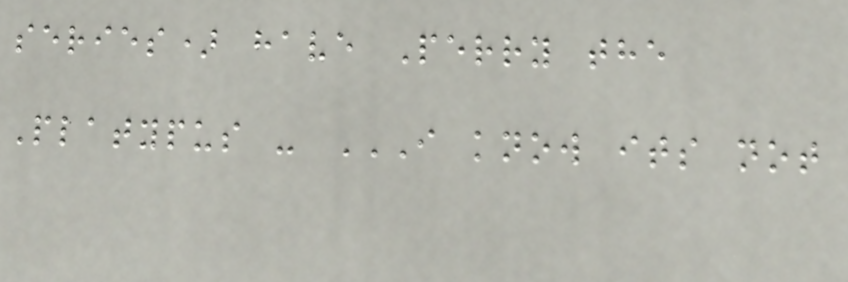series) have Perry the
Platypus - I KNOW ITS NOT
